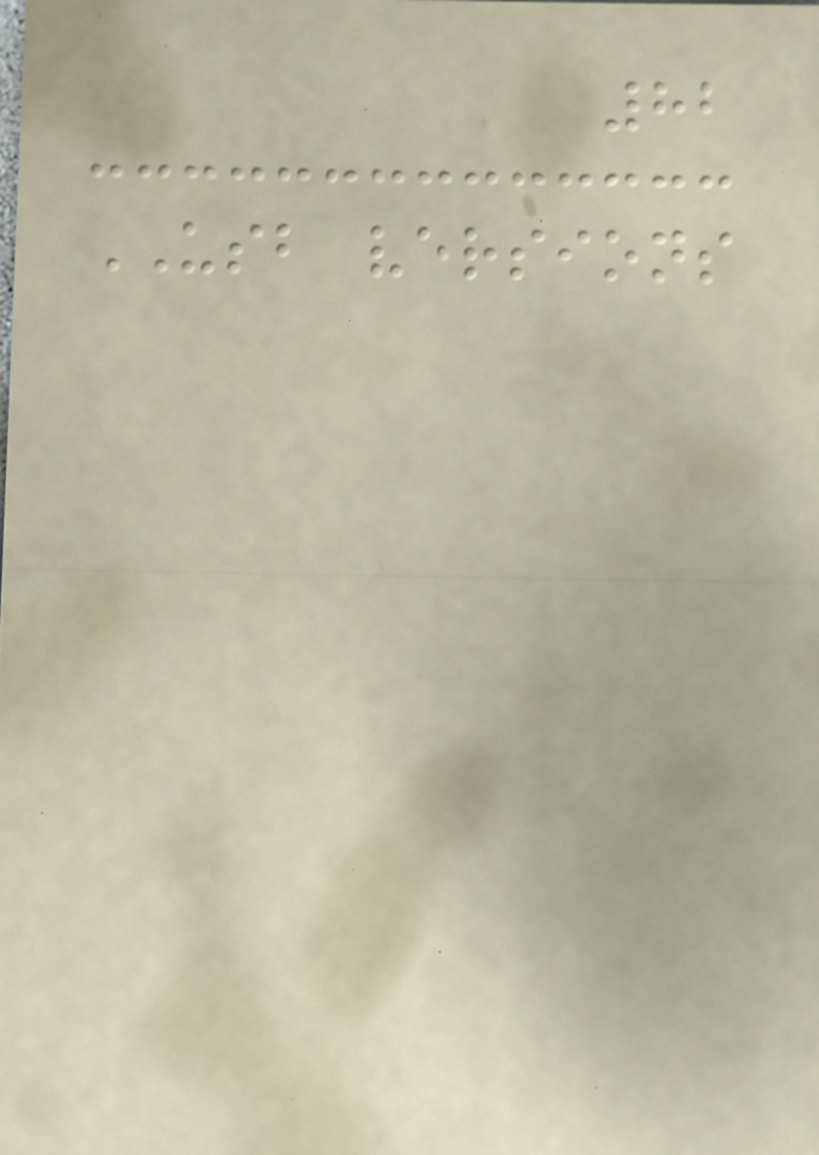82
USB versions
